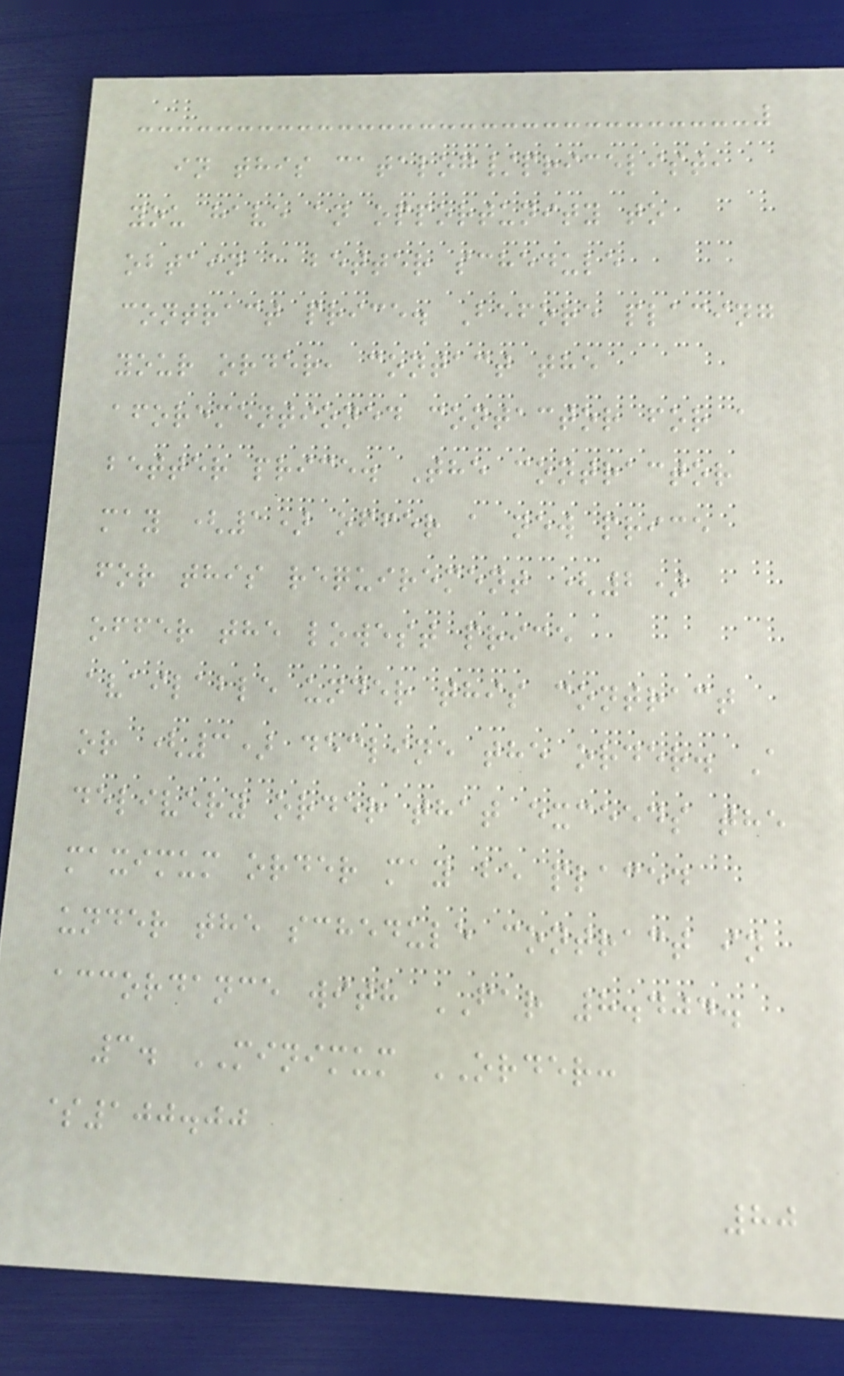in this catalog/pricelist,
you have an opportunity to
obtain a better schedule
contract price. Before placing
your order, contact the
aforementioned contactor for a
better price. The contractor
may (1) offer a new price
for this requirement (2)
offer the lowest price
available under this contract
or (3) decline the order. A
delivery order that exceeds the
maximum order may be placed
under the schedule contract in
accordance with FAR 8.404.
3. MINIMUM ORDER:
$100.00
80
